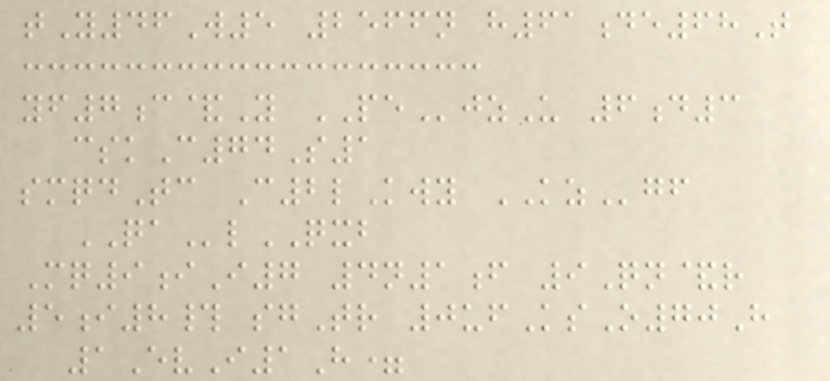tY46W5 2566n h61de68T
yf7c&Y PEjzU 6d3
cskC74S1
smqdTc C2lKwy KZgf
QAlQXB
Mq9iI7 4n1f 9Qn&r
5i8# sgTr 0ufKsO70H
1EvI1H=
